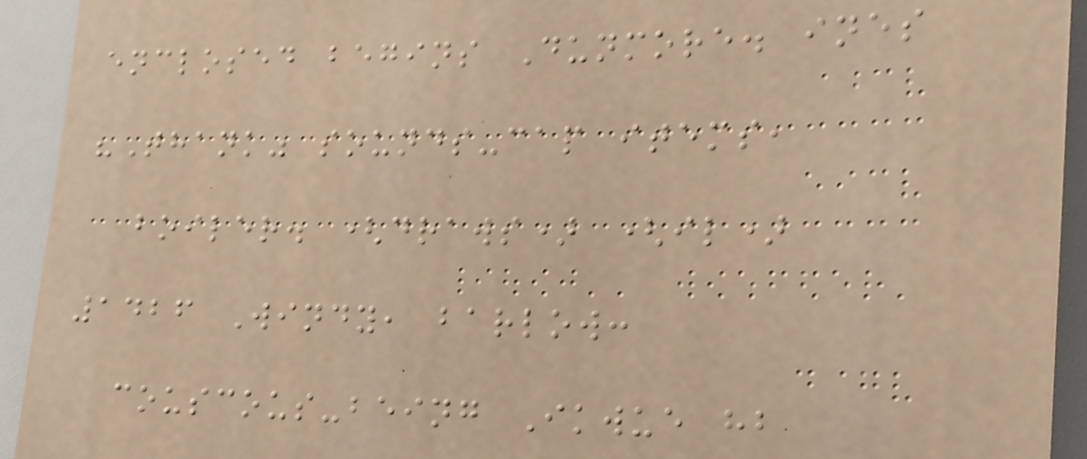enclosed begins Dunmore. ines
"Thank" sounds-cap items,
boiler. (draws) (il)
1426 Windy, barlow:
couscous-being Ikwue hb
